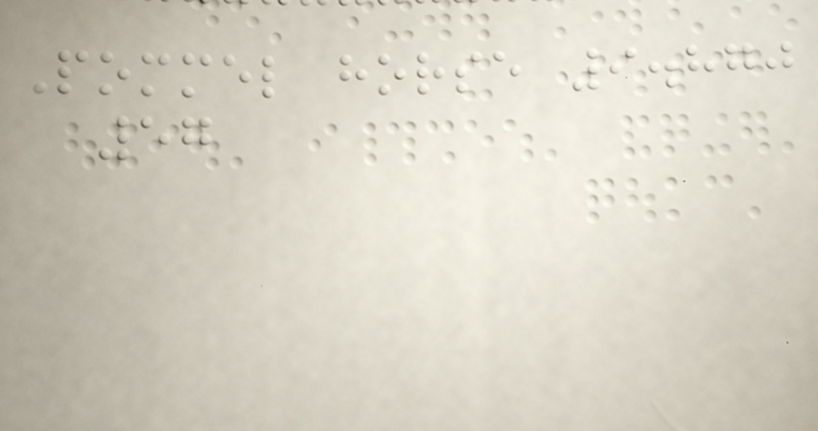Pommel horse 9.870
57
